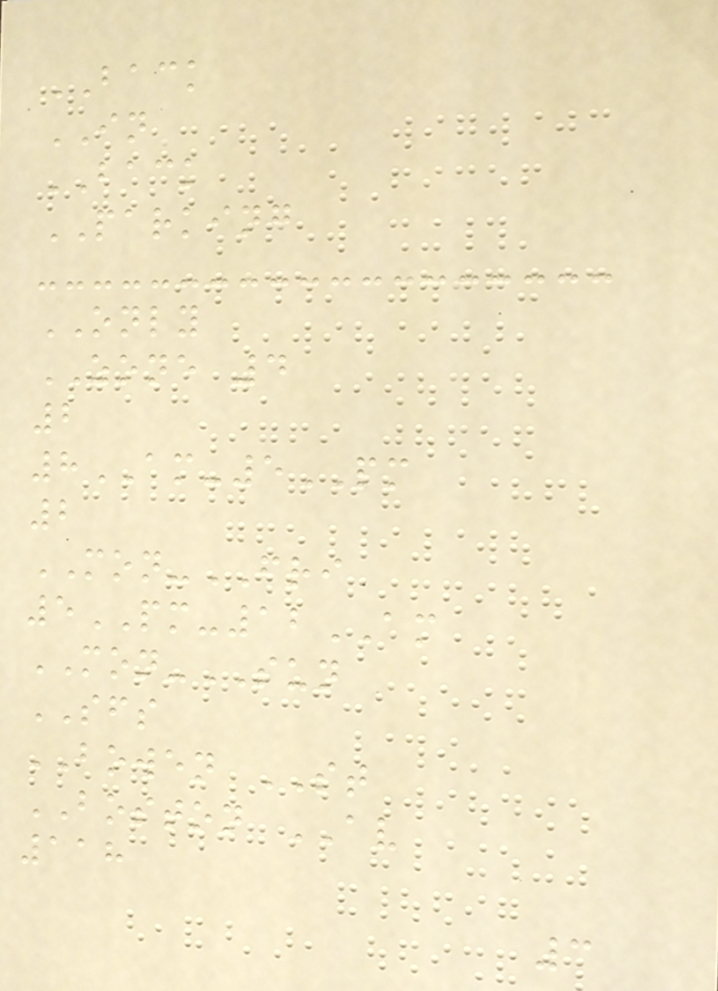BACK
IN
BACK
PARKING
ONLY
ZONE 4
2
8AM-5PM
2
MON-FRI
5PM-12AM
MON-SUN
SFS
BOWEN ST
BOSTON AV
118
3
